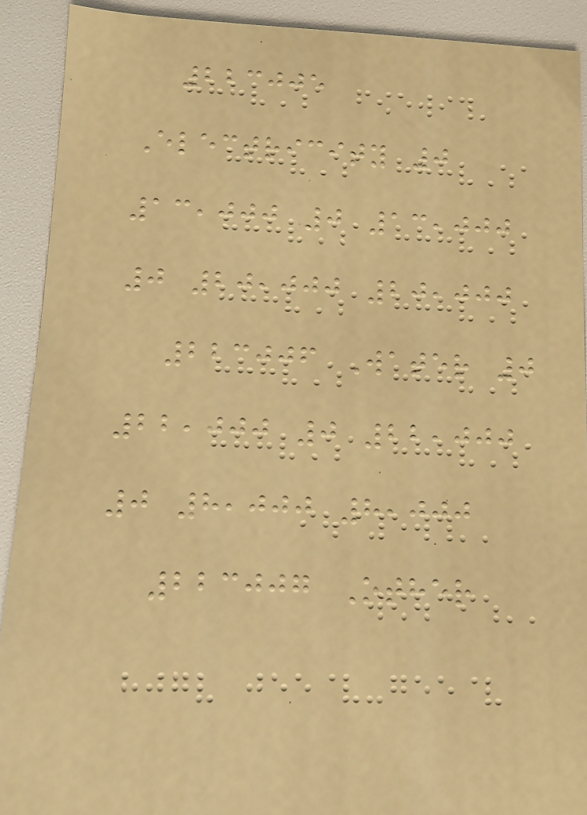223005
Electricity 0
13,000 0 13,000
0 20,000 20,000
223006 Water 0
22,000 0 22,000
0 8,000 8,000
223007 Other
